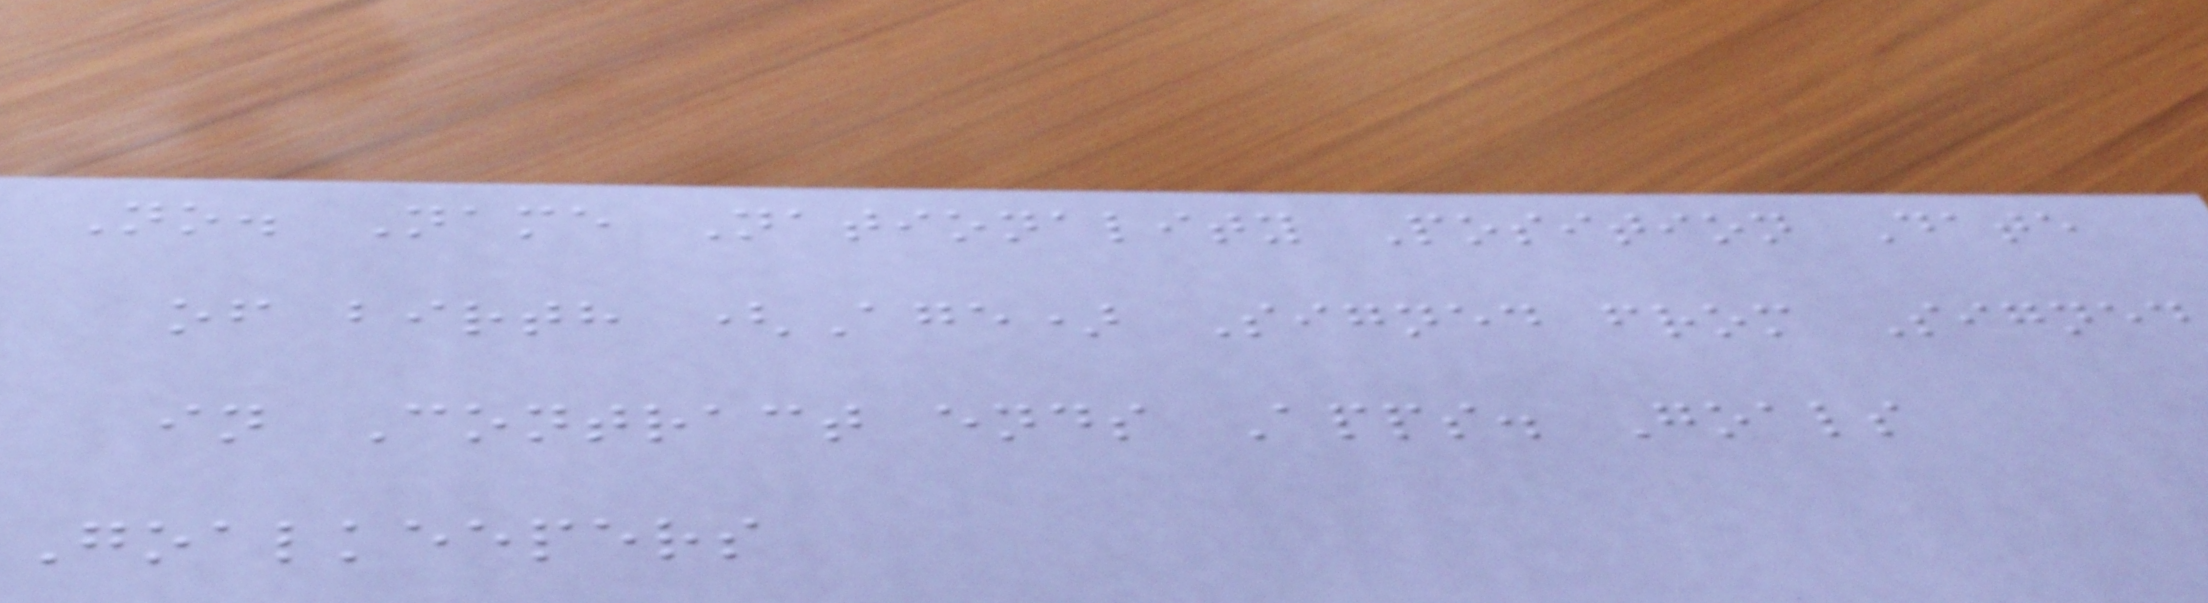No. Name Nationality Position Date
of birth (Age) Signed from Signed
in Contract ends Apps. Goals
Goalkeepers
